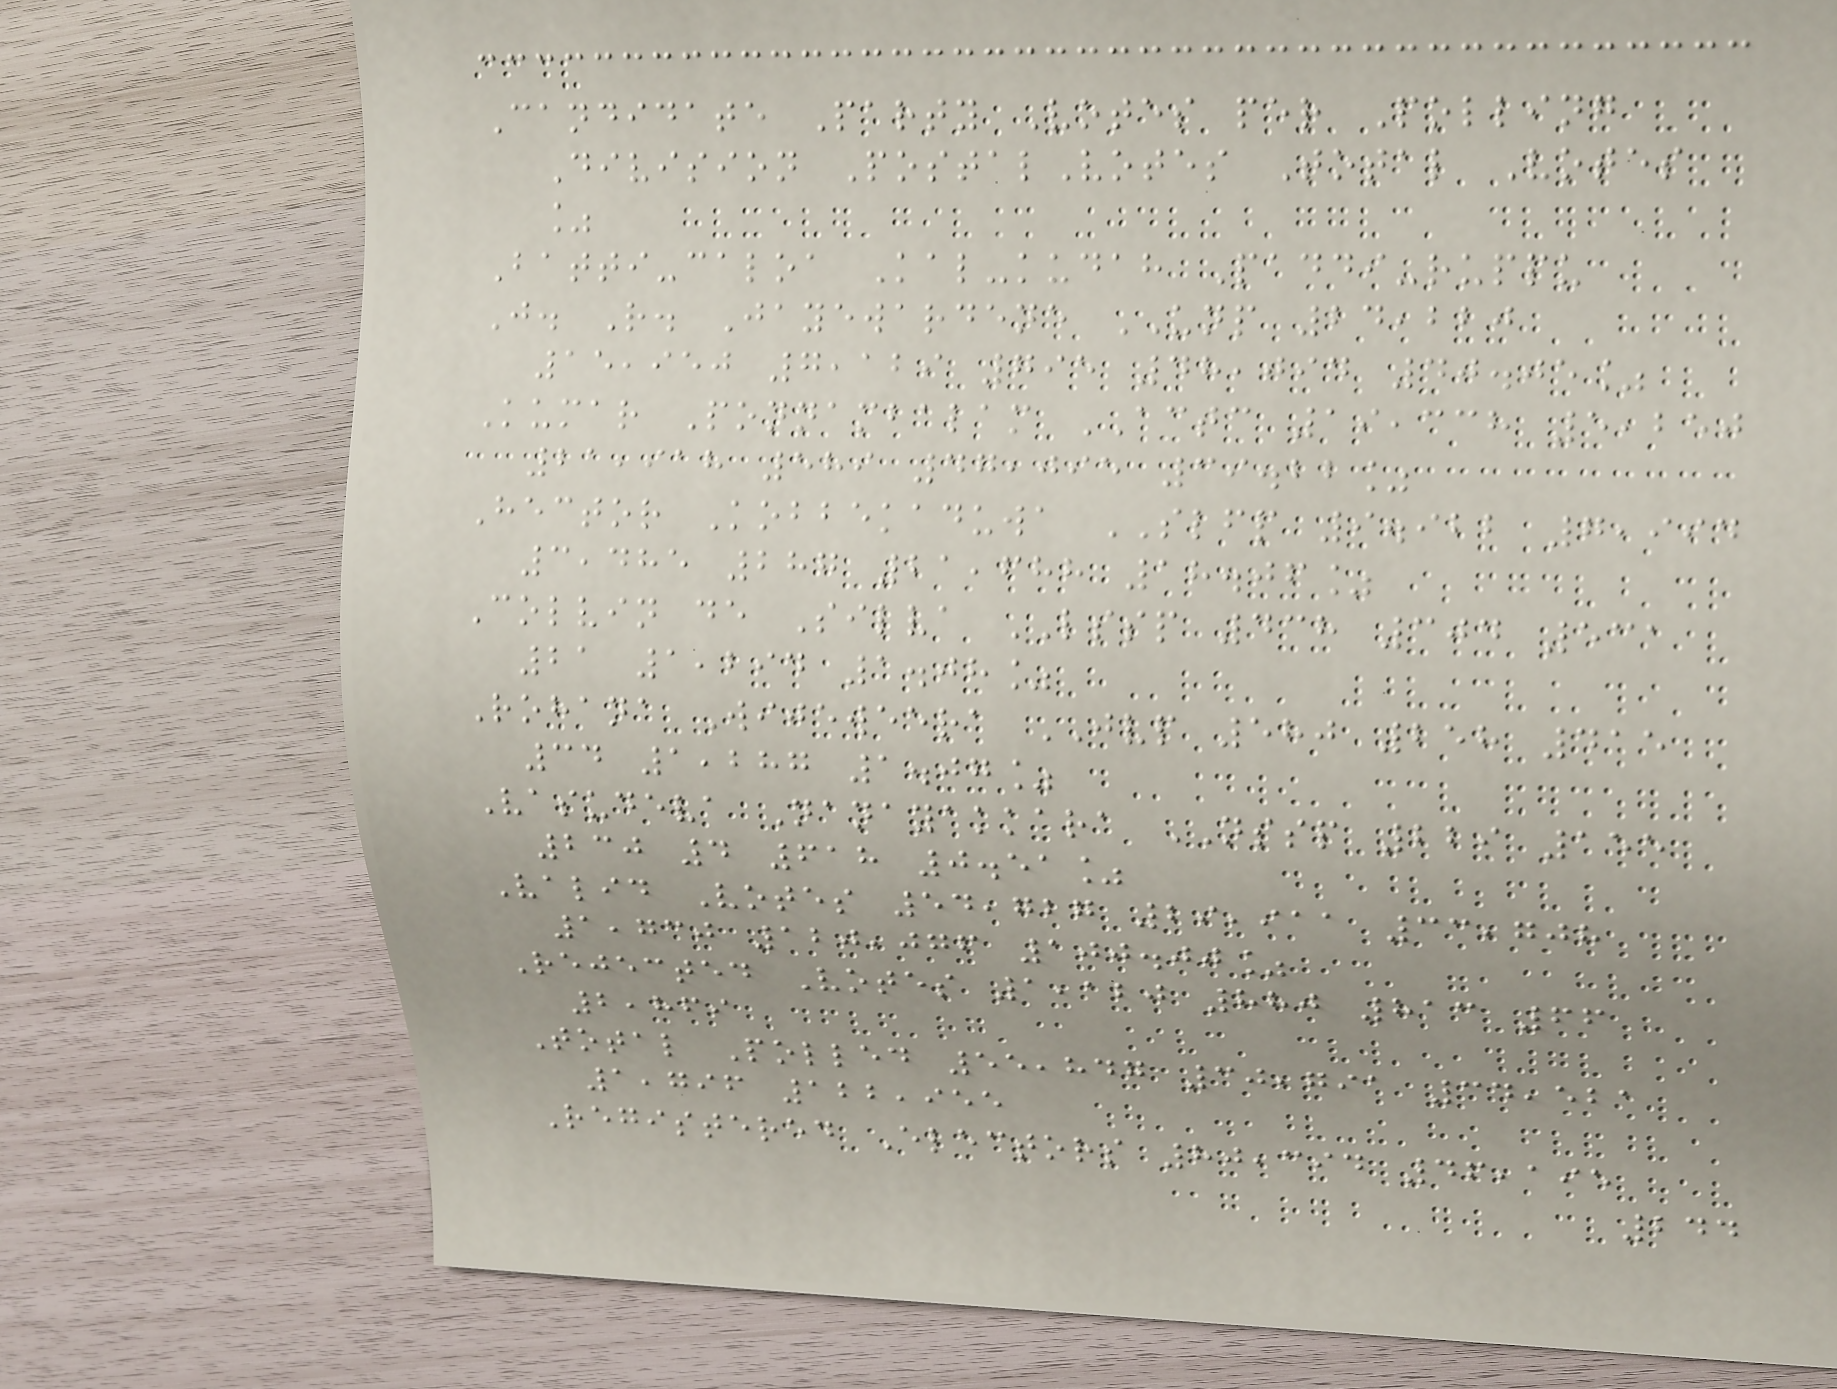Candidate Party Votes per Polling
Division PostalVotes Total Votes
%
Batti-caloa Kal-kudah Paddi-ruppu
J. R. Jayewardene UNP 24,220
15,950 7,129 795 48,094 40.05%
Kumar Ponnambalam ACTC 19,338 5,250
21,918 589 47,095 39.22%
Hector Kobbekaduwa SLFP 9.922 7,994
3,485 287 21,688 18.06%
Colvin de Silva LSSP 438 304 531
21 1,294 1.08%
Rohana Wijeweera JVP 580 258 415
34 1,287 1.07%
Vasudeva Nanayakkara NSSP 229 155
230 4 618 0.51%
Valid Votes 54,727 29,911 33,708
1,730 120,076 100.00%
Rejected Votes 1,120 880 813 66
2,869
Total Polled 55,847 30,791 34,521
1,796 122,955
Registered Electors 80,394 46,195
244
